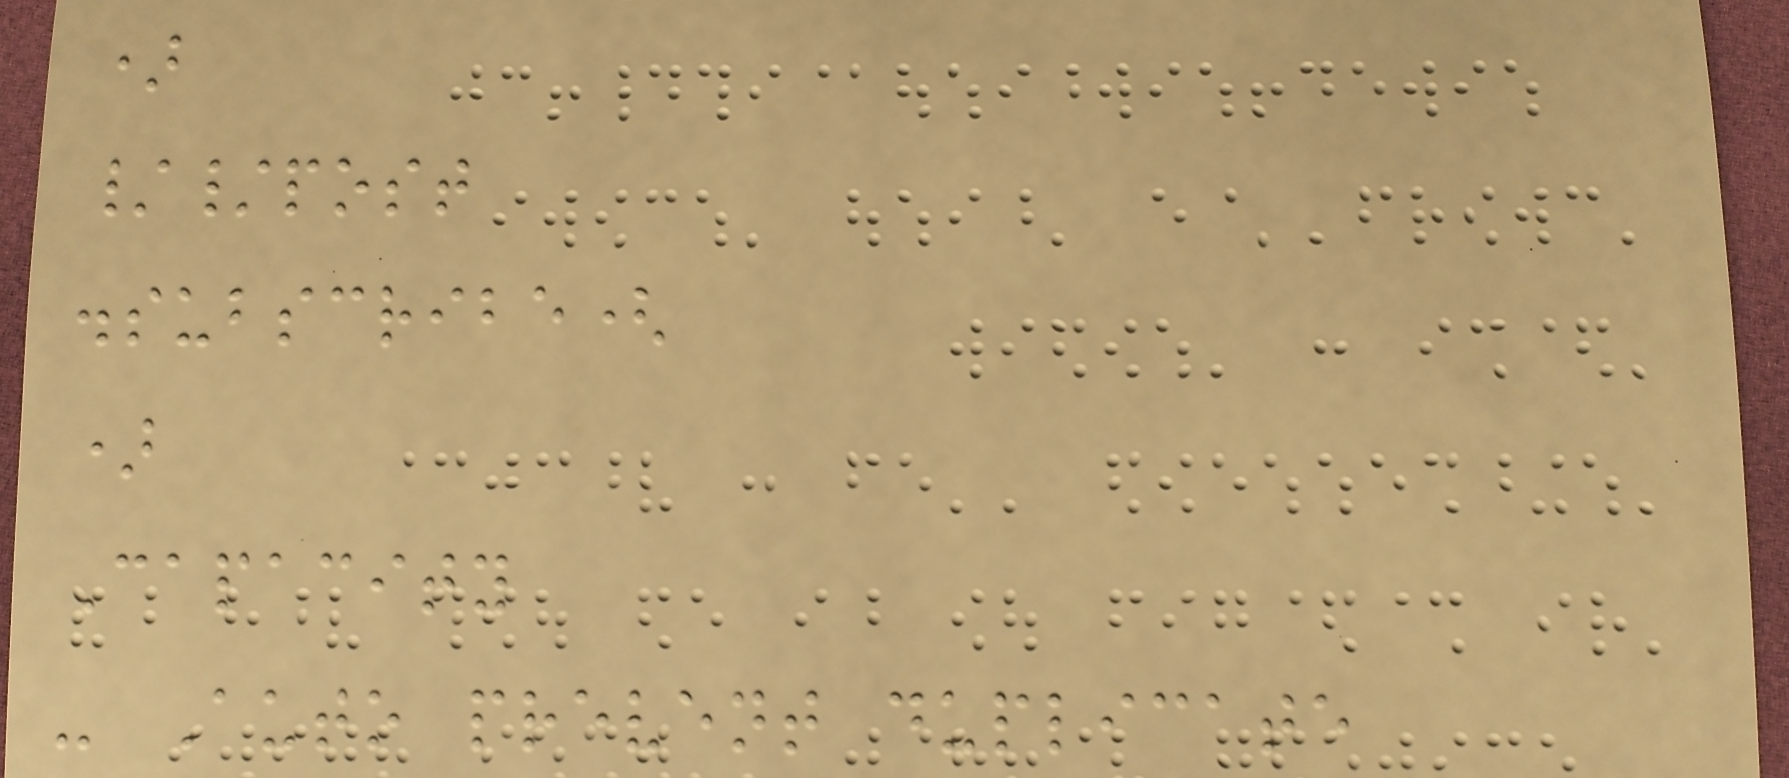)
//post
.subscribe(
)
Capacity
- Auto prevent duplicate
